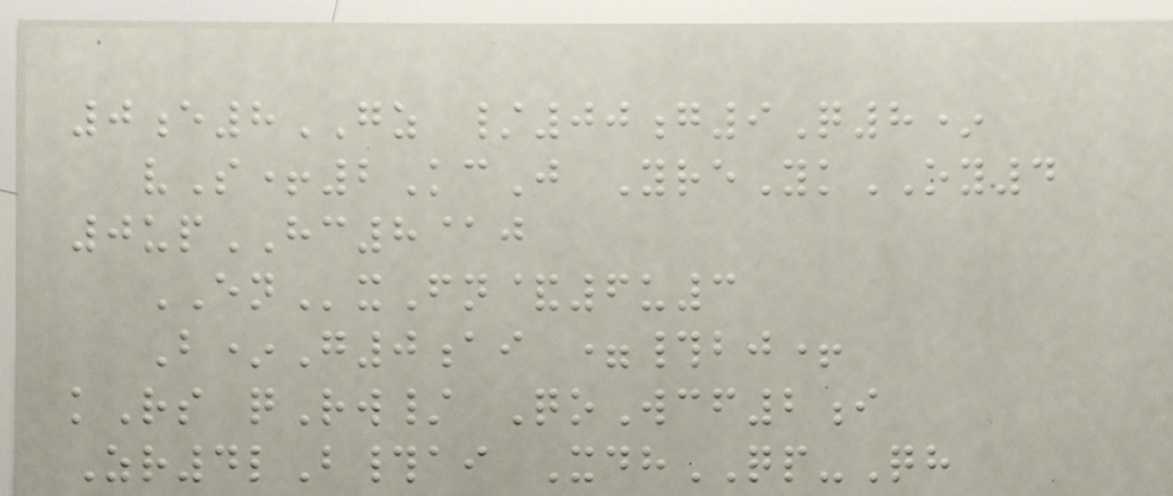0e8GZ /00g9Q8*
vS+2KcJ YreYkOY4
0upHC8@j
ENxFn&6u3
B*G0ai =#bj+
kRs qRw/ QoWcf2i
Zr4lB#ai XdhQP-Qh
